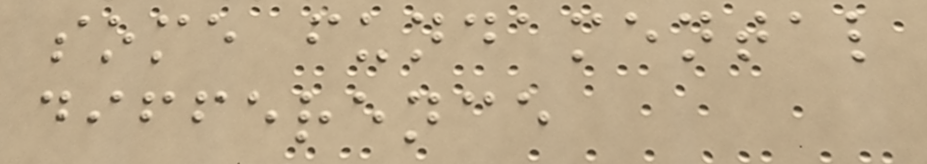some fundamental
difference
